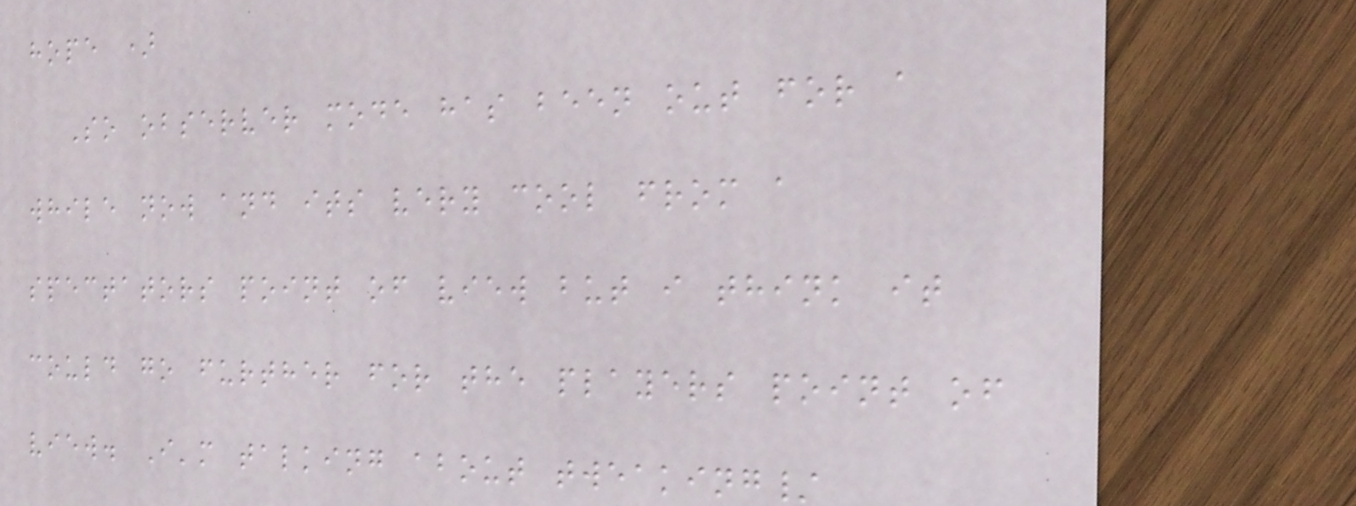hope )
So observer mode has been out for a
while now and its very cool from a
spectators point of view but i think it
could go further for the players point of
view. I'm talking about tweaking/
